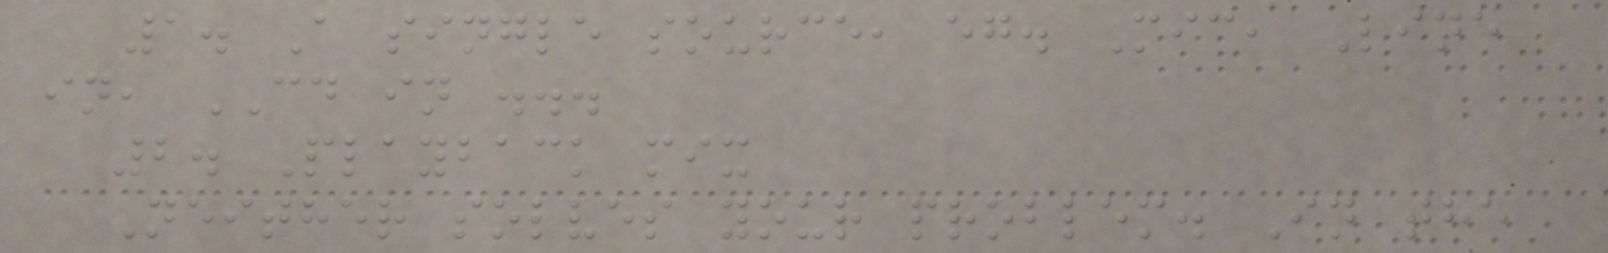1. A single source, eg. Mic, Line
in, CD in ...
2. Playback mix
Neither solves your problem. In the
